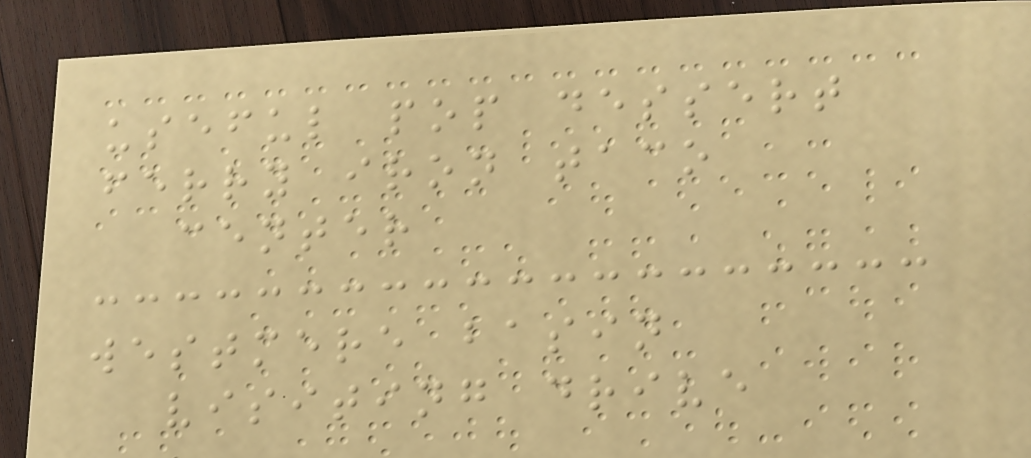useful pop dessert
ferry iron taco
center
westmere basin
visiting drive
